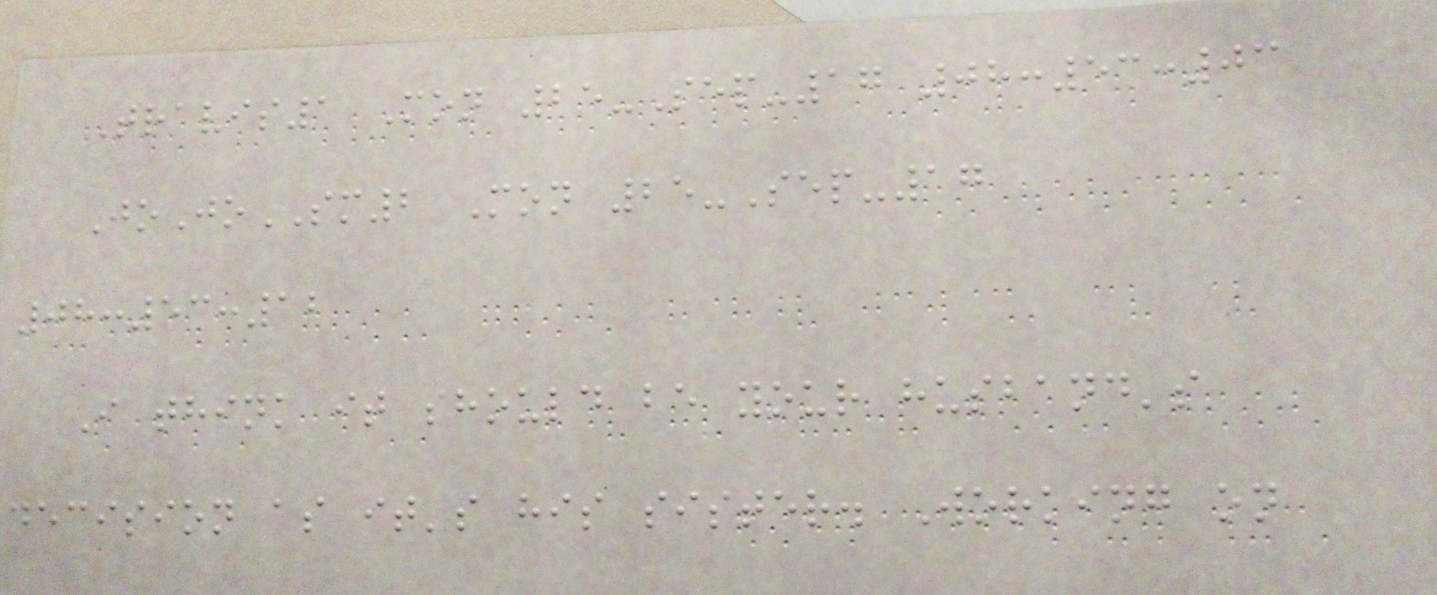Travis1 Mon 25-Sep-17 08:53:03
JoJoSM2 Mon 25-Sep-17
08:53:12
I think it should be your husband's
decision as it's his sister. Working on
